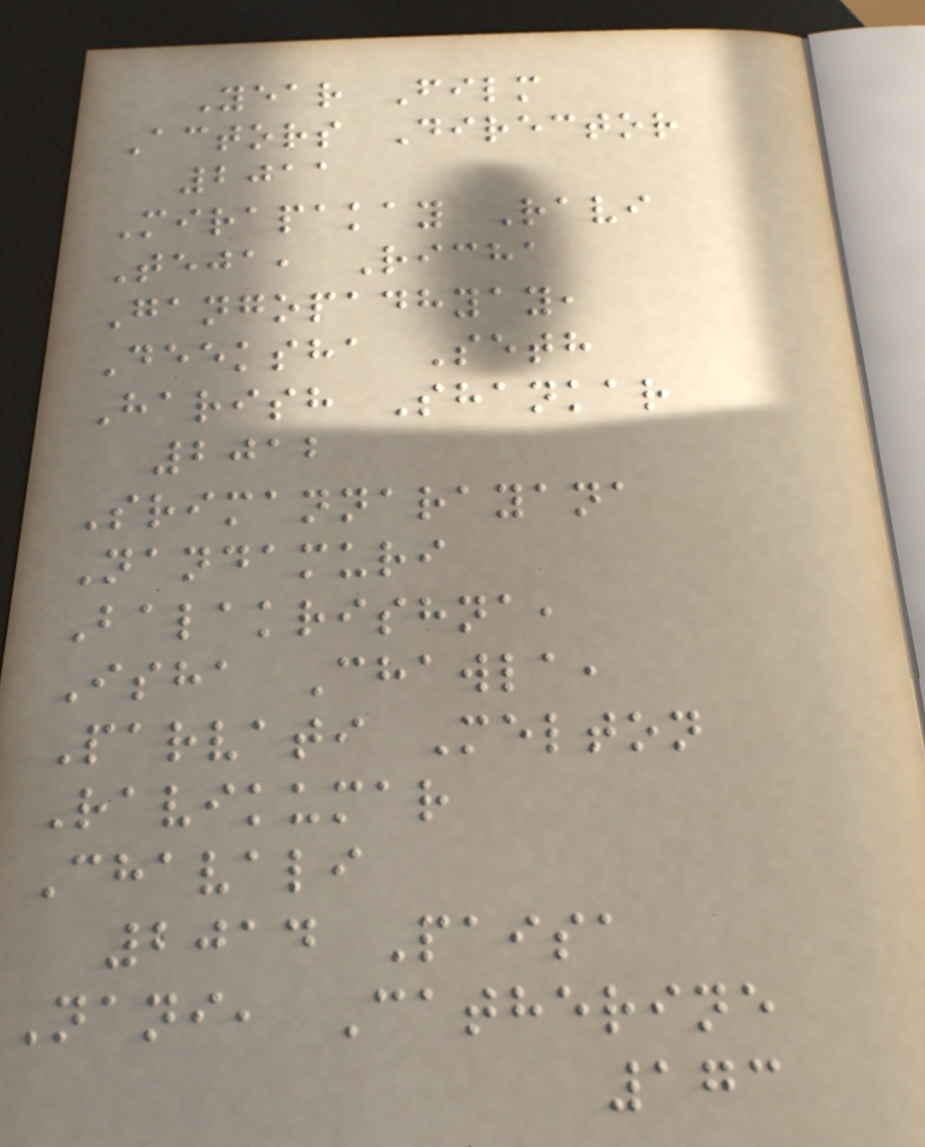Year Film
Actors Director
2011
Mirapakay Ravi
Teja, Richa
Gangopadhyay,
Deeksha Seth
Harish Shankar
2012
Srimannarayana
Nandamuri
Balakrishna,
Isha Chawla,
Parvati Melton
Ravikumar
Chavali
2014 Paisa
Nani, Catherine
173
